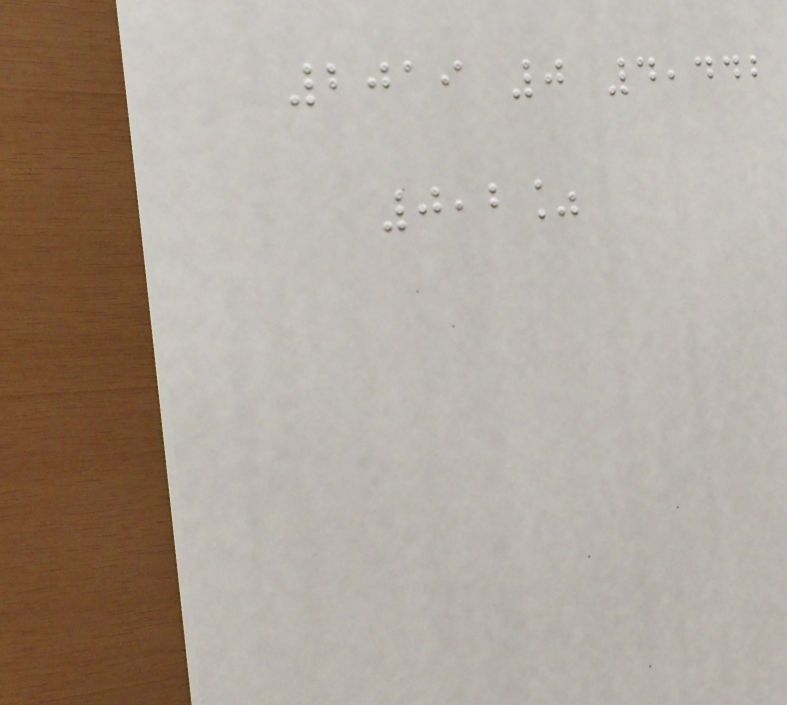2019 0 4,442
0,2%
